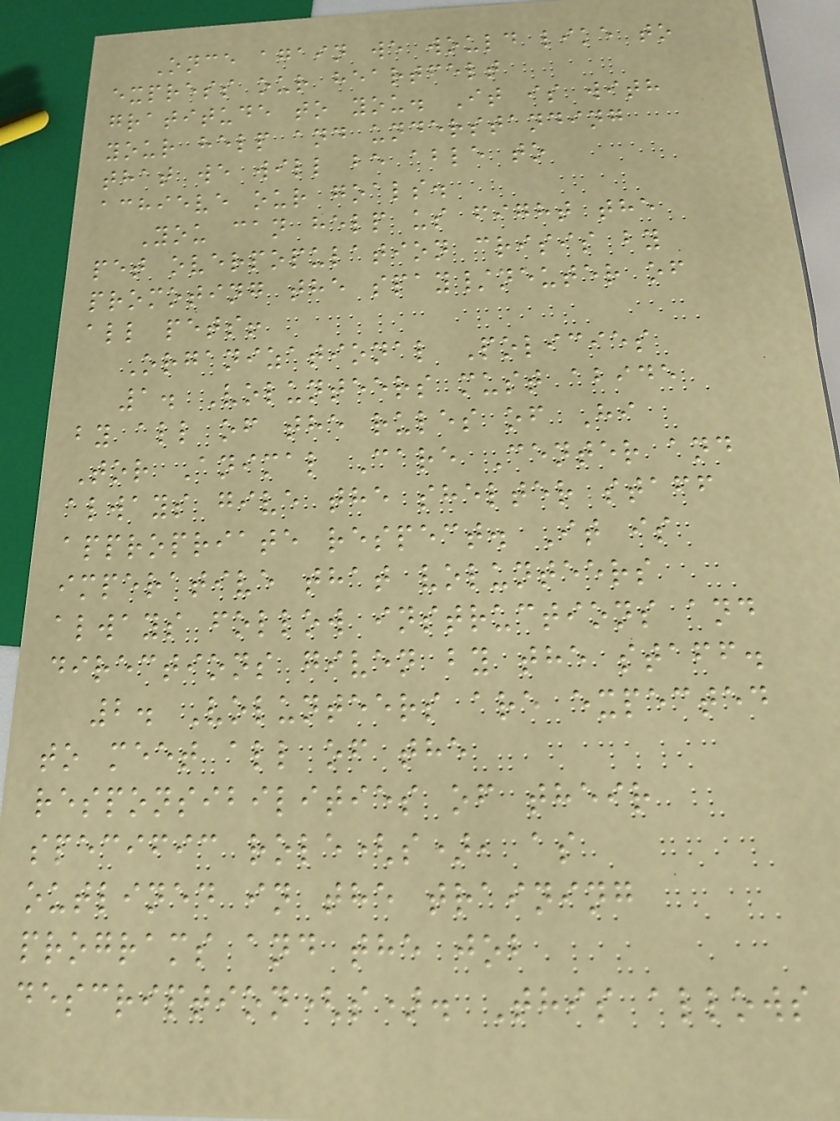Once again we would like to
express our heartfelt
gratitude to you. It is with
your help and understanding
that we will be able to
achieve our goals.
You can help us fight the
pet overpopulation crisis by
promoting the spay/neuter of
all pets!
Organizational Policies
1. Volunteers must abide
by all of the rules of Hi
Tor Animal Care Center and
always give the shelter staff
appropriate respect. It is
imperative that volunteers
always follow instructions and
directions given by the staff.
2. Volunteers are expected
to meet all of the
responsibilities of their
specific role(s), as
outlined in the training
programs and the job
description(s). This allows
